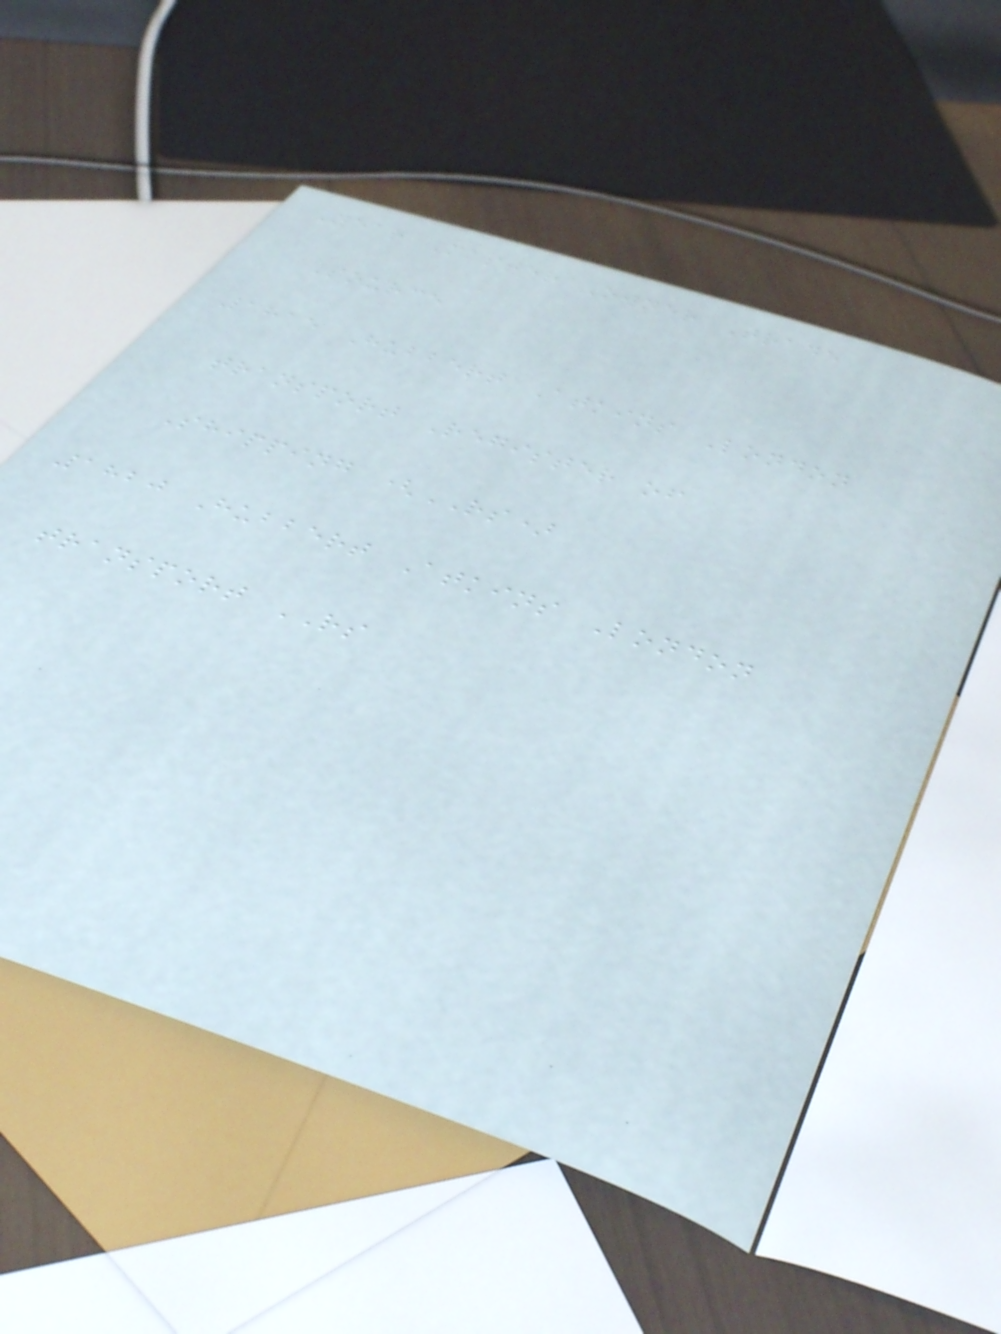Year Master Owner Trade
Source
1815 Hubbert Atkins London
transport Register of
Shipping (RS)
1820 Hubbert Atkins London
transport RS
